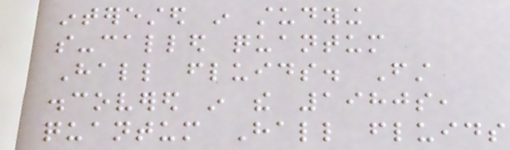interested in studying
so-called quantum
Hall fluids. First
discovered in the 1980s,
quantum Hall fluids
